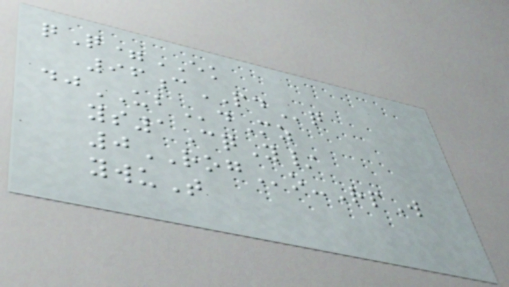qQ=EK
96cPDq
djUBdMz
ys1CqY/
0ROGo-RpW
ywuT
